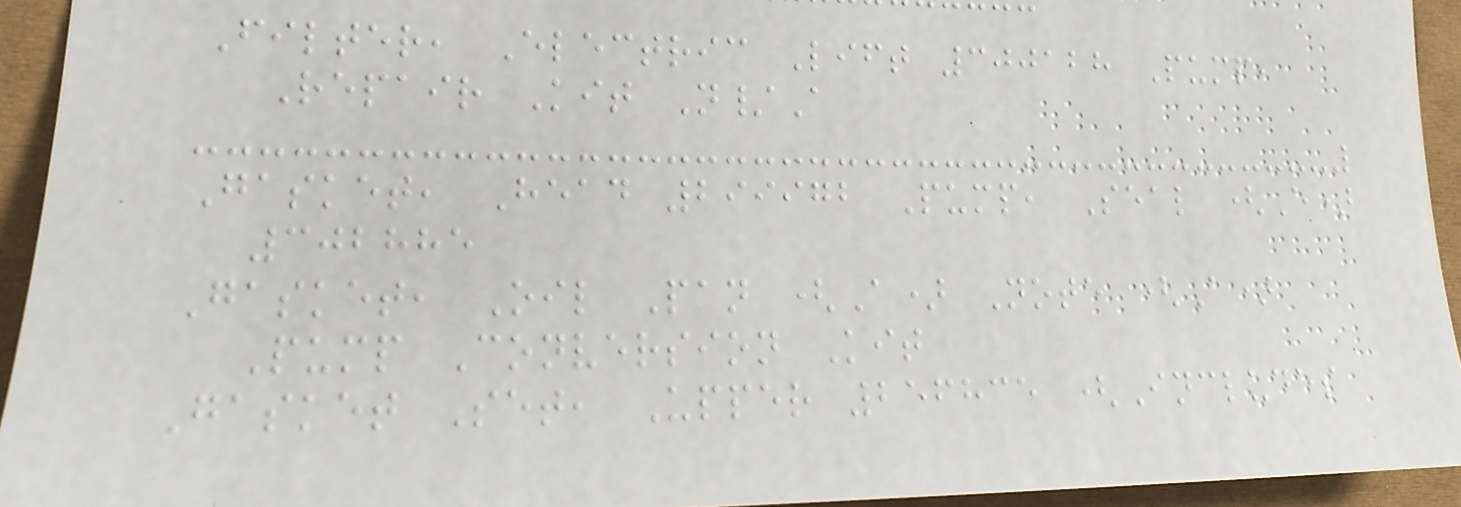Filter, Electric Lift 300128 Pump,
Repair Kit N/A
Gasket, Head 299972 Pump, Seal (E)
302885
Gasket, Oil Pan (A) Note (A)
Pump Conversion Kit
Gasket Set, Upper 256835 (Includes
